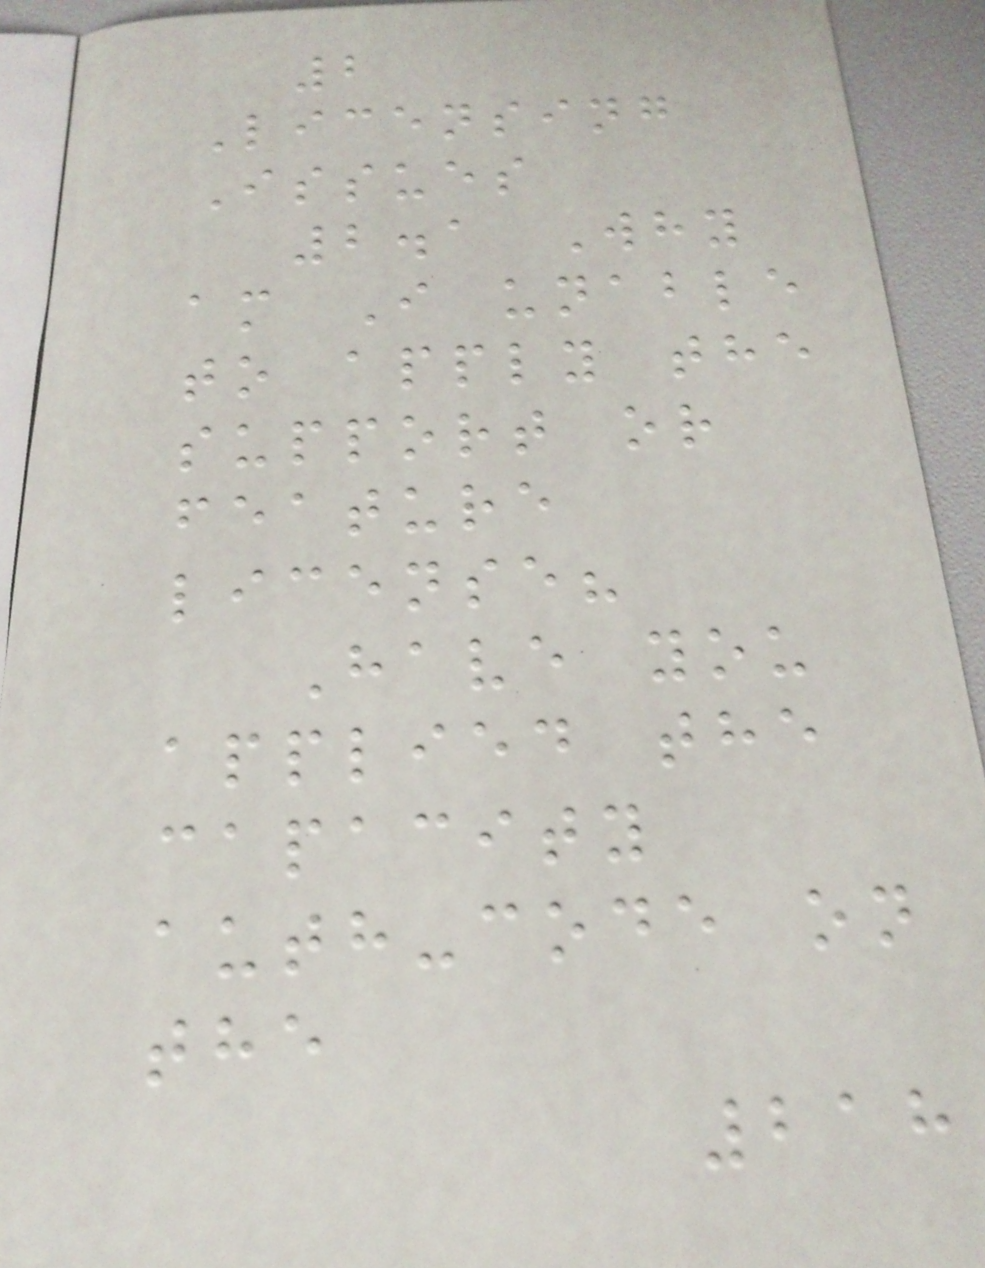2
Licensing
Issues
2.1 Why
am I unable
to apply the
support or
feature
license?
Have you
applied the
capacity
auth-code on
the
218
